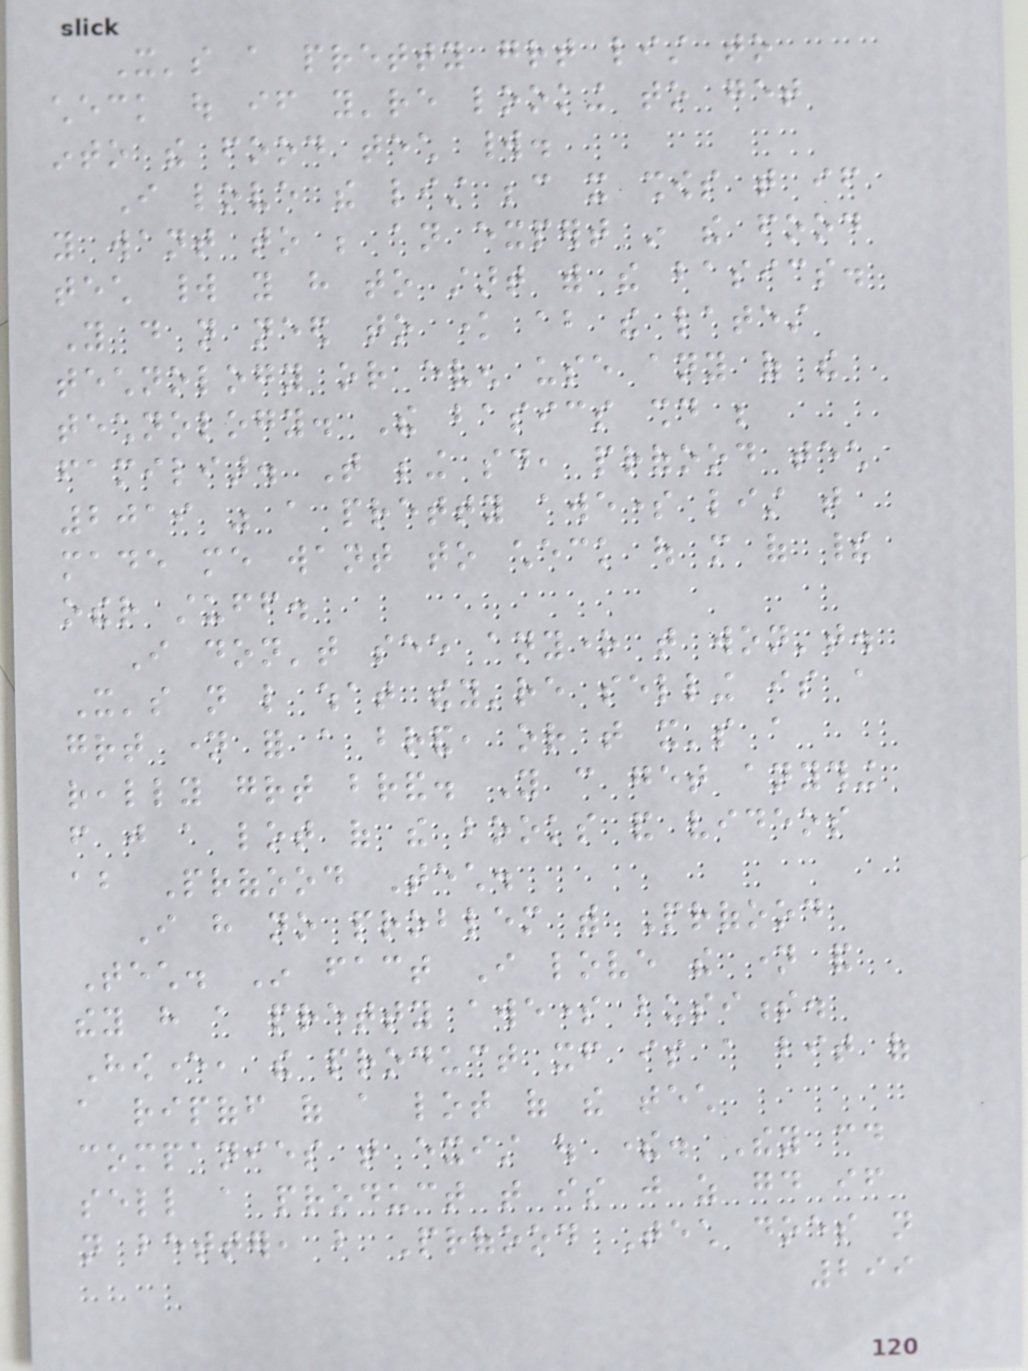It's a pretty great list to
check out if you're looking to get
into the food tech world.
I love the list because it shows that if
you want to be an expert in the food
tech world you have to start with the basics.
You do not need to know about the latest
technology or even use any of the
technology. The basics should be
familiar. That being said, profood tech
2019 was a pretty awesome list that
made me want to check out more of their
other stuff.
I don't see anyone that won't.
It's not like what they're selling is a
great name for a brand, or that it's a
really great brand. You can get anything
from just a lot of the books and videos
about Profood Tech.
I have no problem with Profood
Tech. In fact I love the name and
they have a pretty awesome business.
However, the product itself is a bit of
a ripoff of a lot of the tech
companies that exist out there. They could
sell a product that is just as good if
not better, but Profood Tech does not
299
